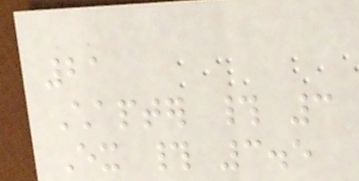21
Chapter # 3
Ex # 3.5
